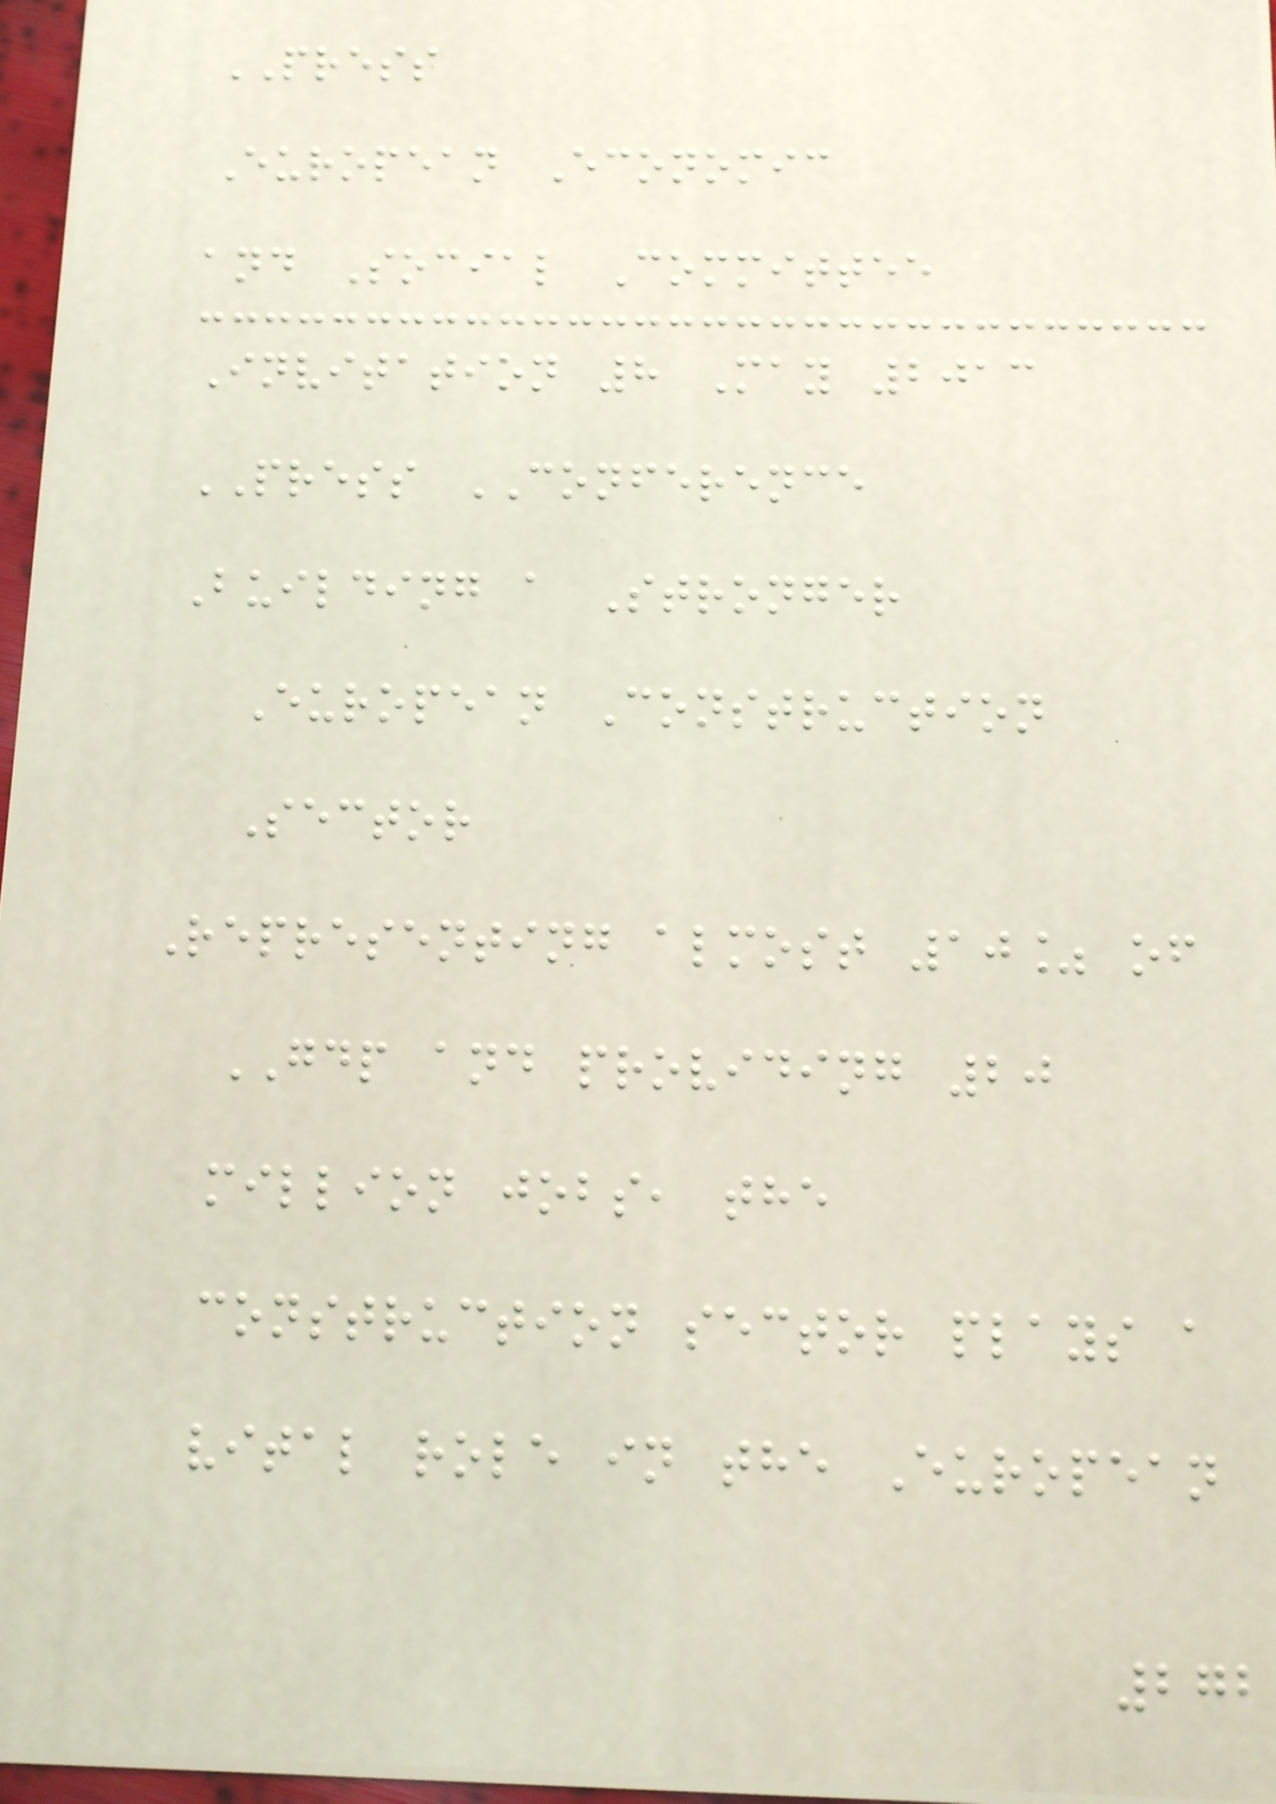PRESS
European Economic
and Social Committee
Invitation 8 May 2013
PRESS CONFERENCE
Building a Stronger
European Construction
Sector
Representing almost 10% of
GDP and providing 20
million jobs, the
construction sector plays a
vital role in the European
272
